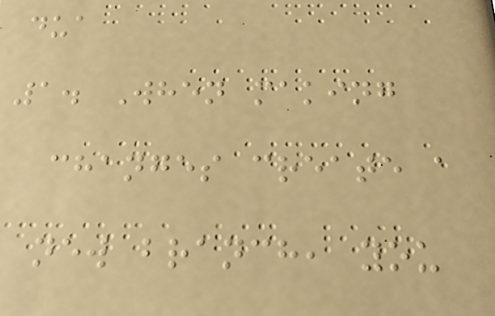dua
1. When making
changes create a
new branch, you
